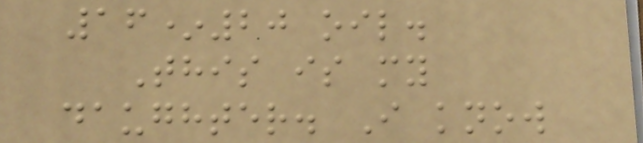16*20 oil.
This is my
daughter. I know
